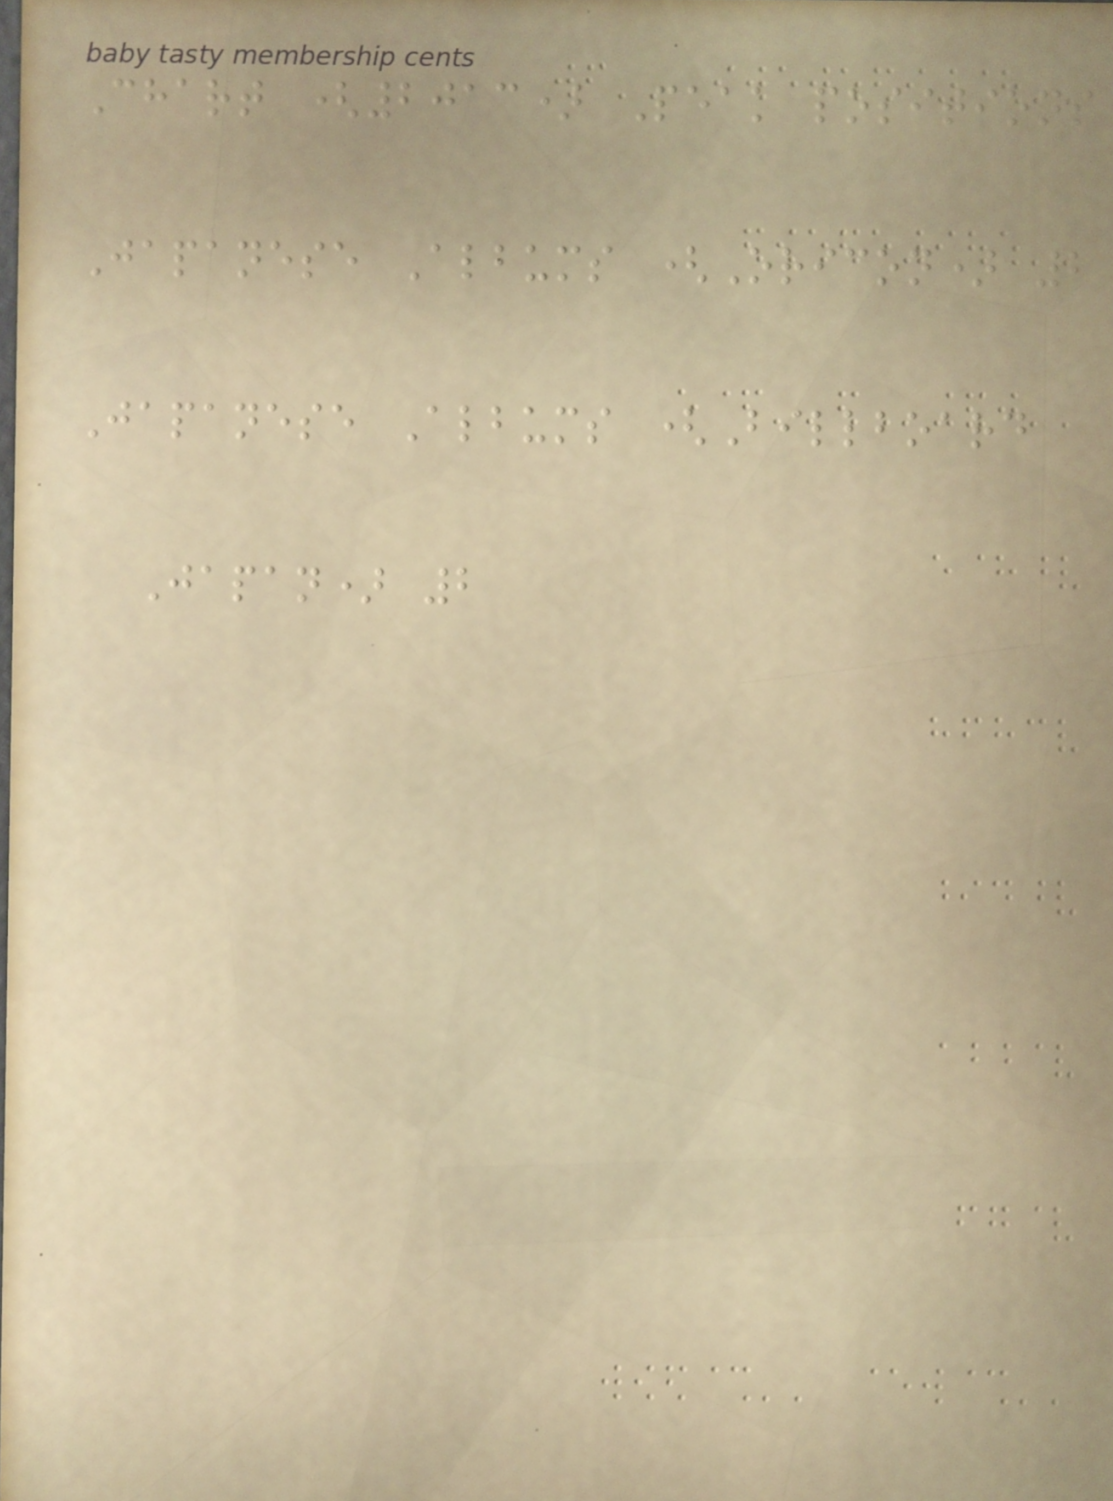Chart (2013) Peak positions
Japanese Albums (Oricon) 2
Japanese Albums (Billboard
Japan) 2
